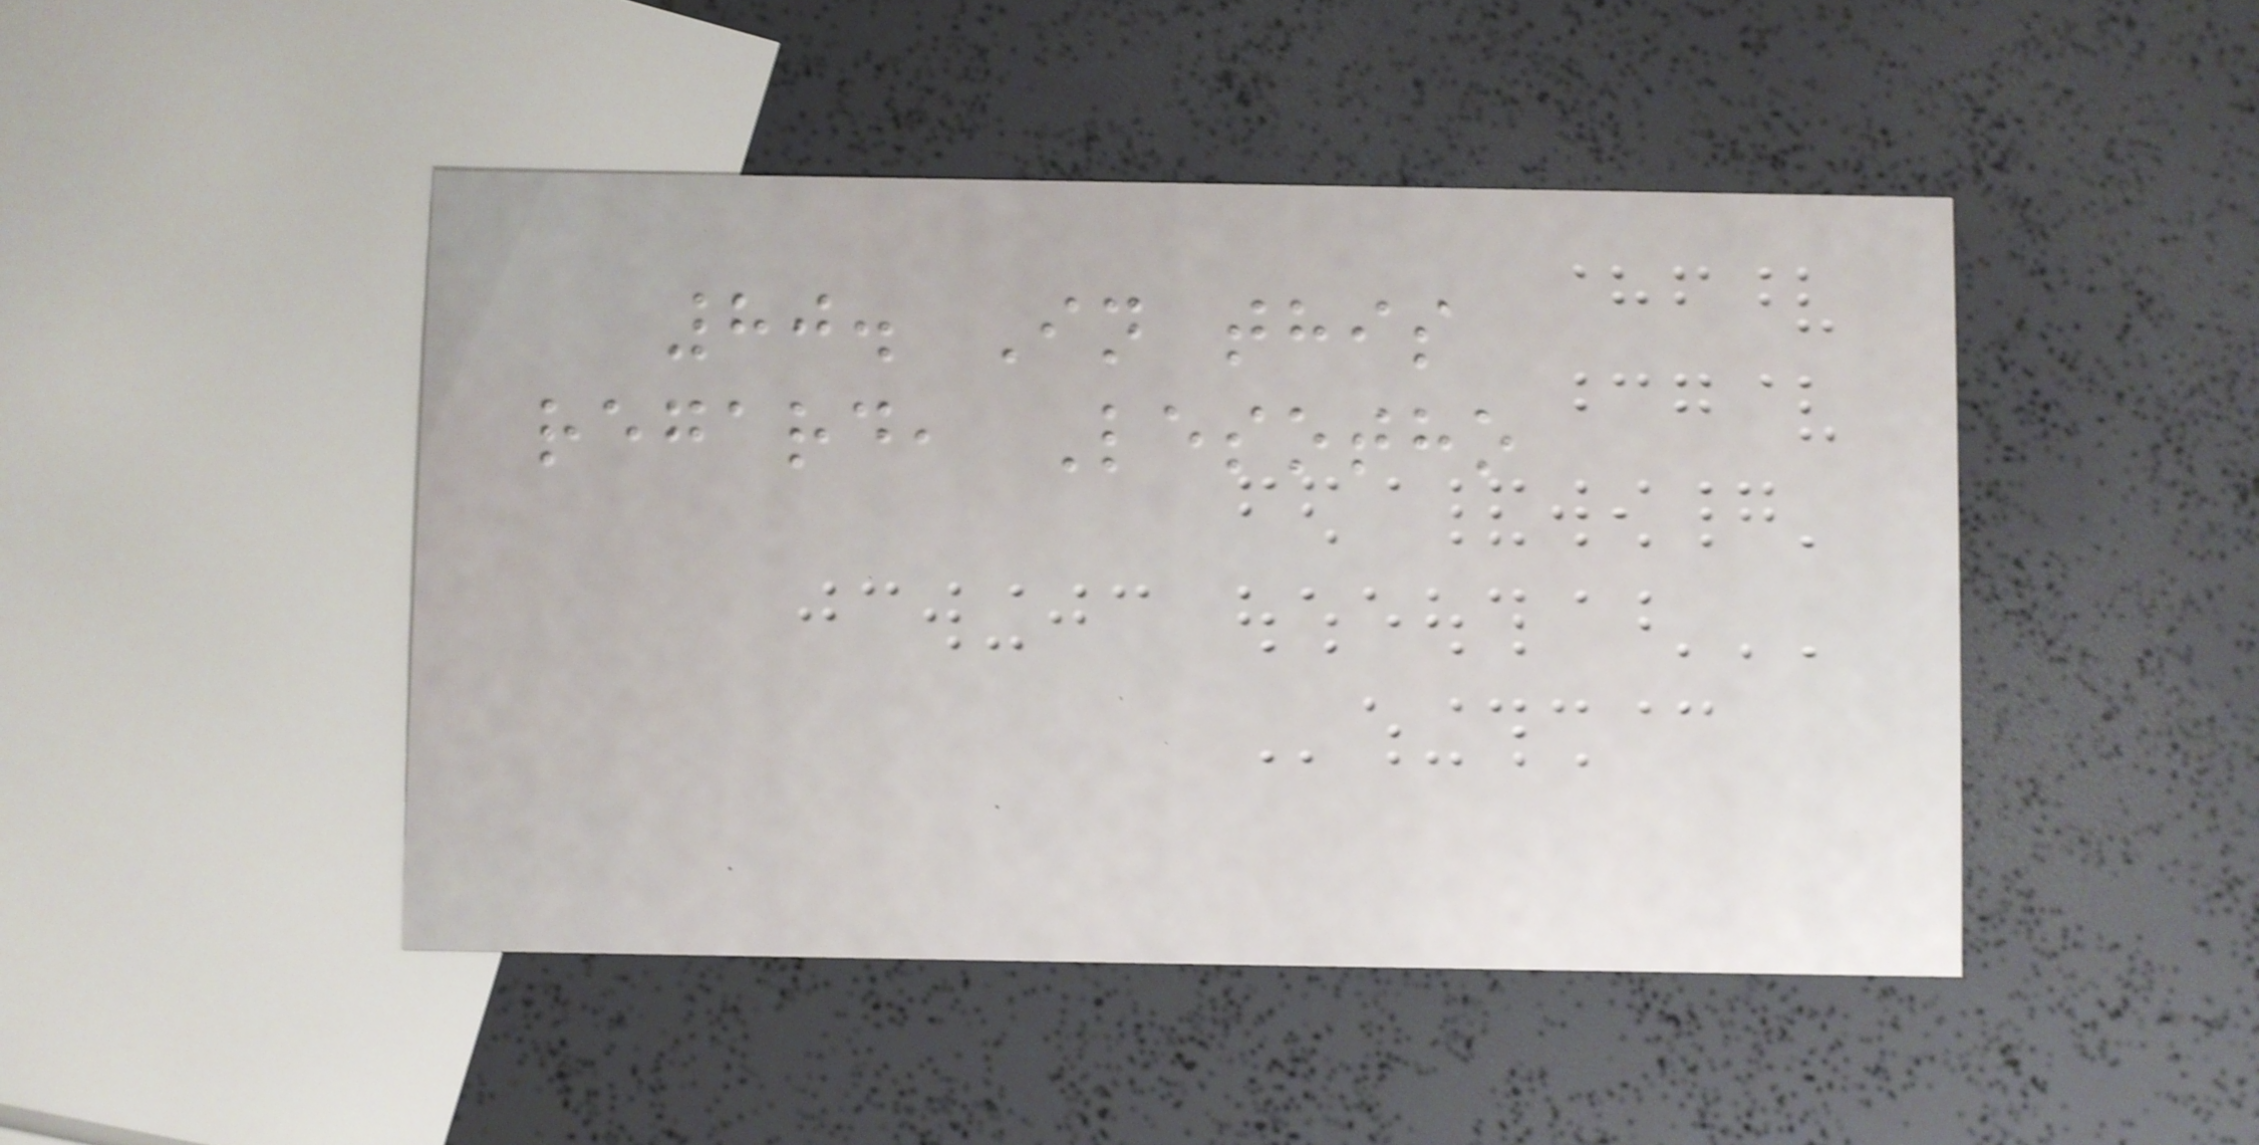80. In this
regard, Lesotho
